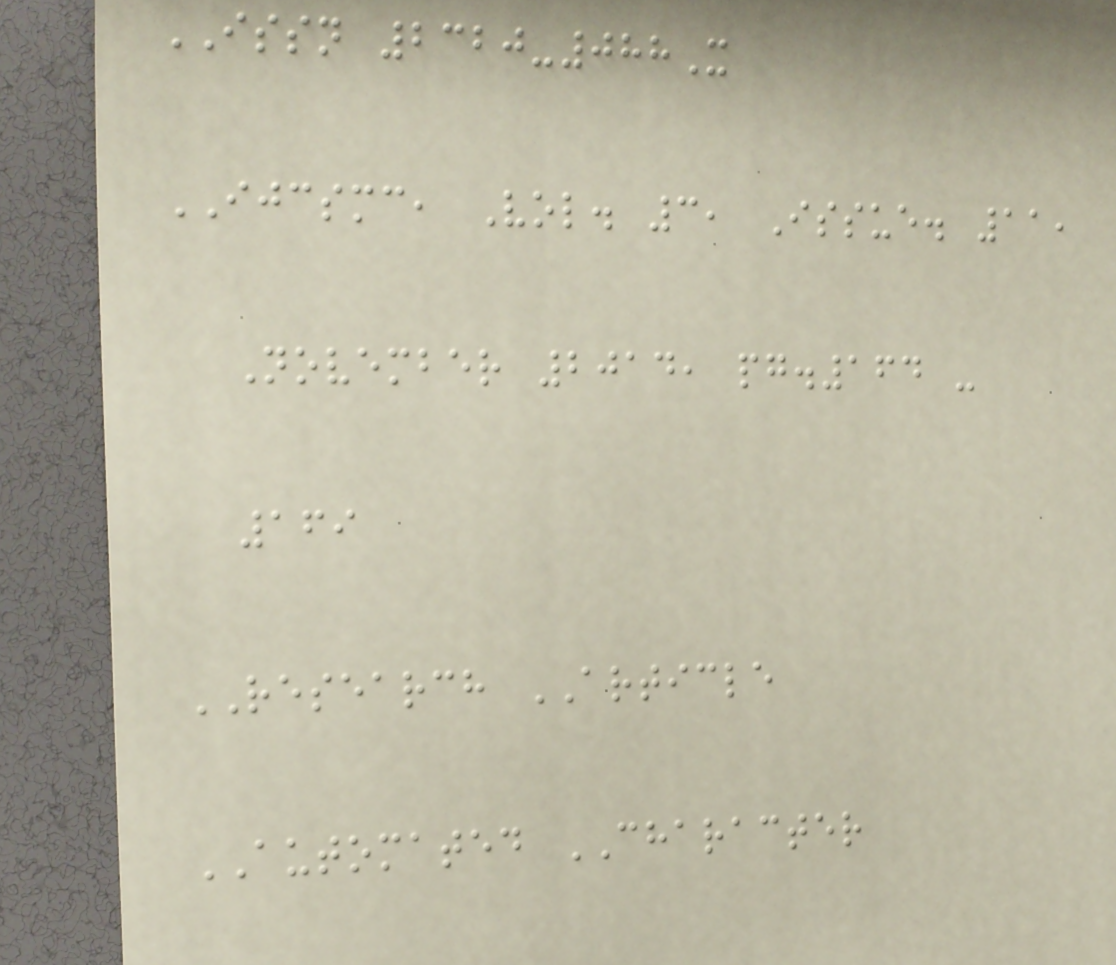ISSN 2320-088X
IJCSMC, Vol. 3, Issue. 11,
November 2014, pg.164 -
169
RESEARCH ARTICLE
AUTOMATED CHARACTER
